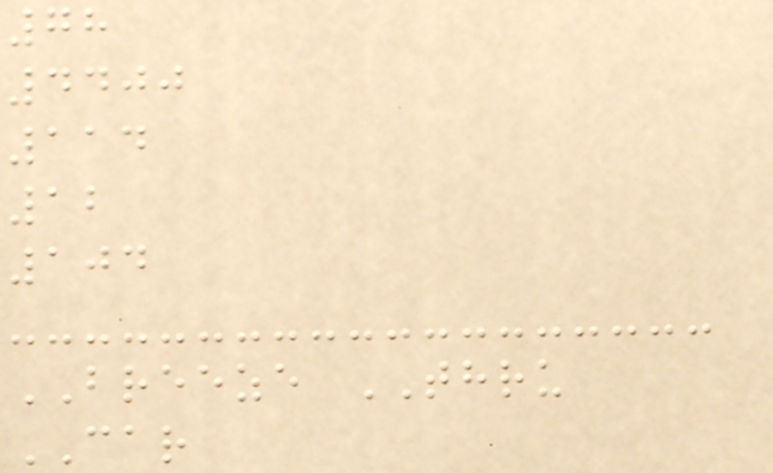78
4400
114
12
104
BREEZE THRU
CAR
